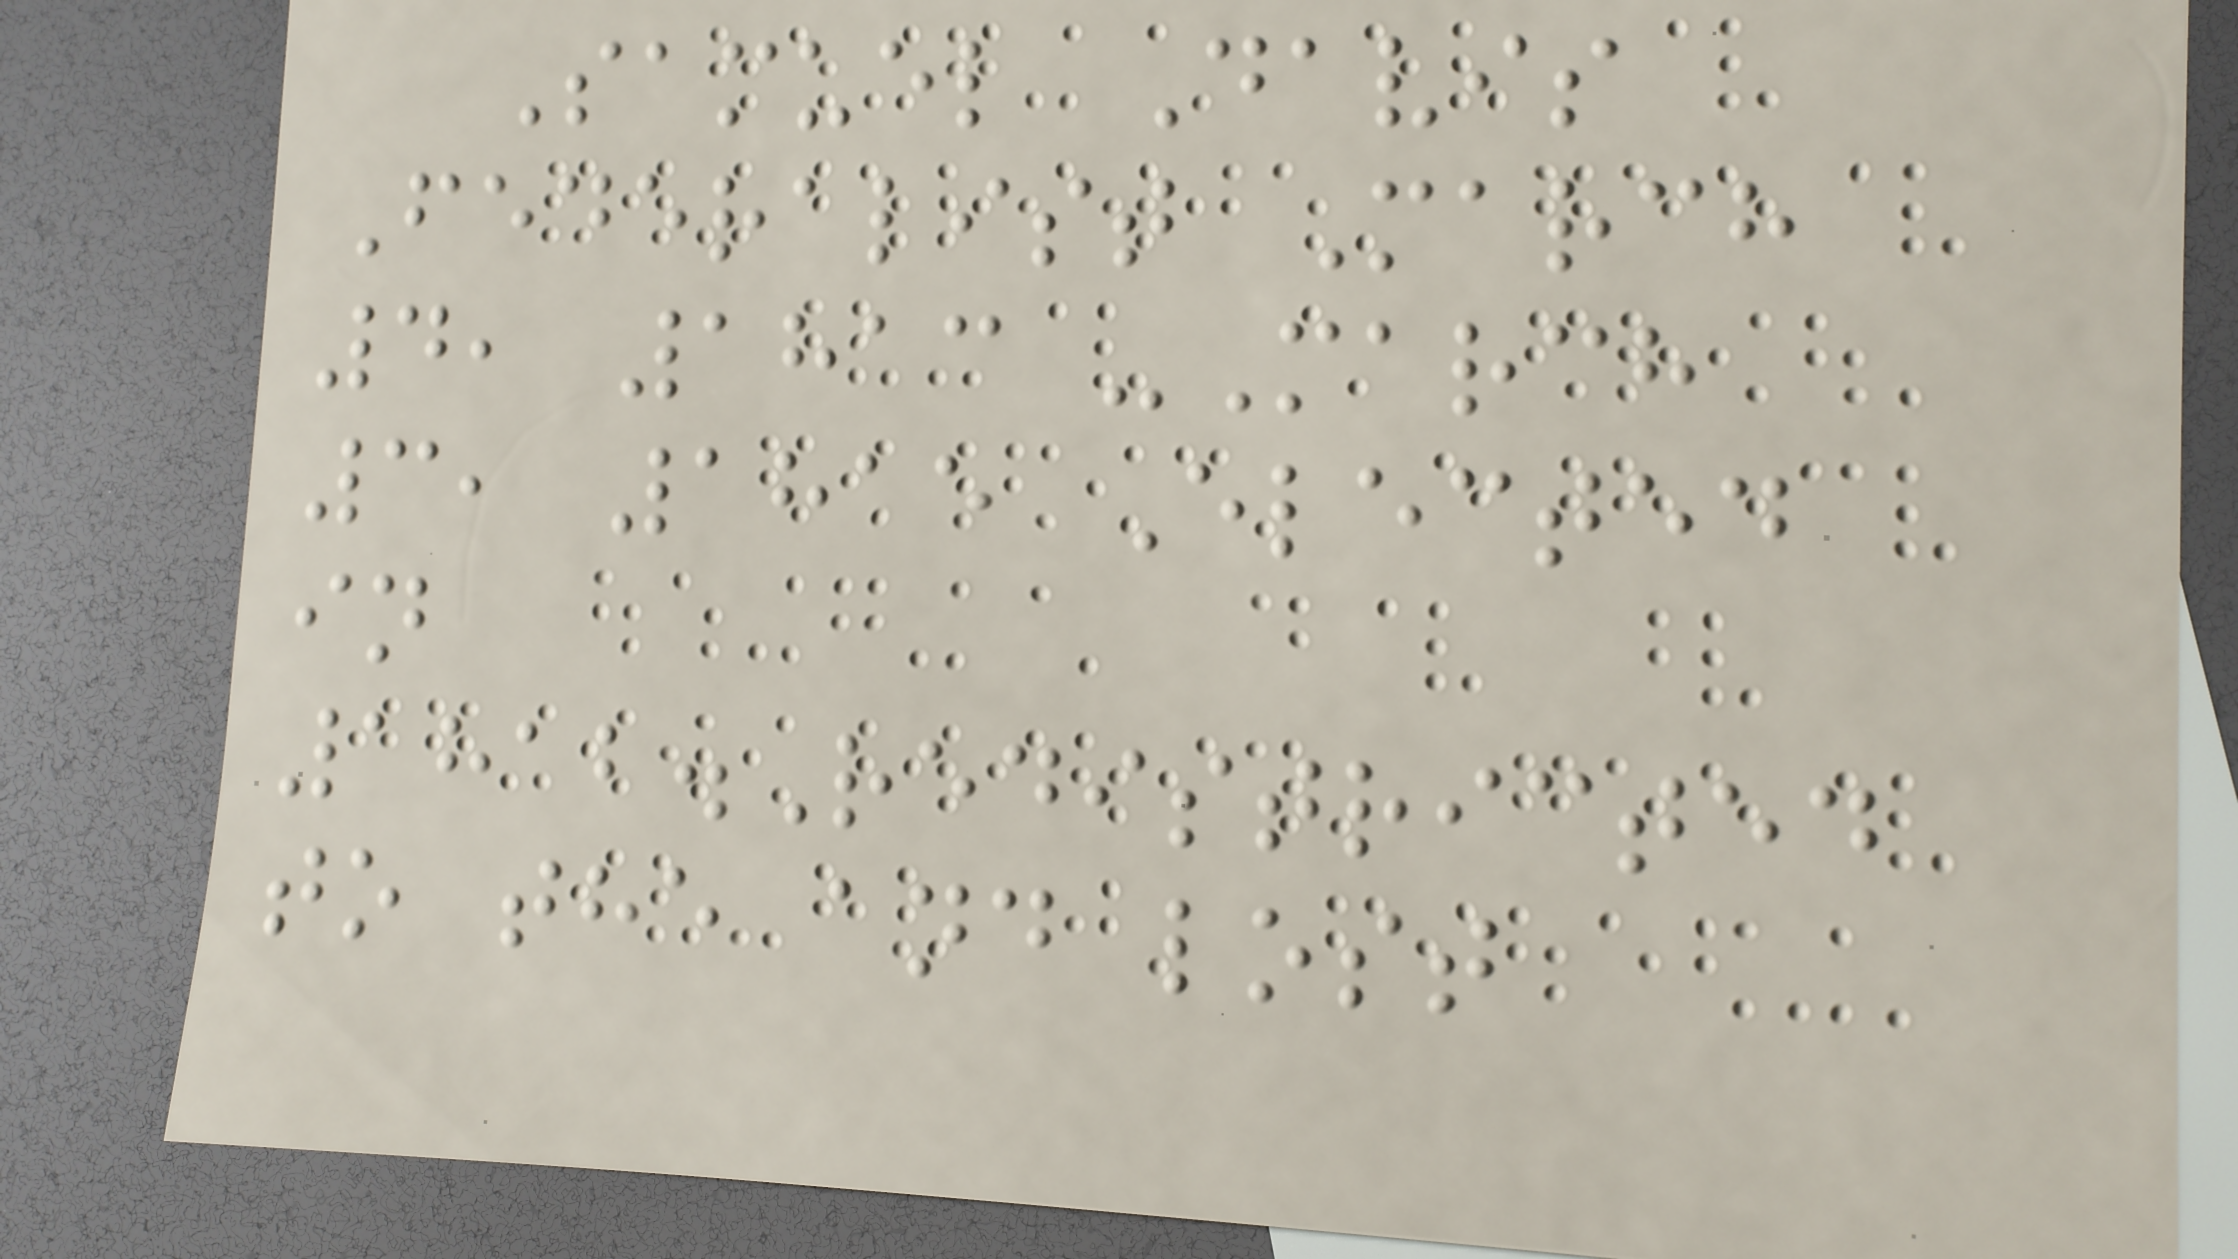Samuel Davis
Federalist March
4, 1813 -March
3, 1815 Elected
in
1812.Redistricted
to the and lost
